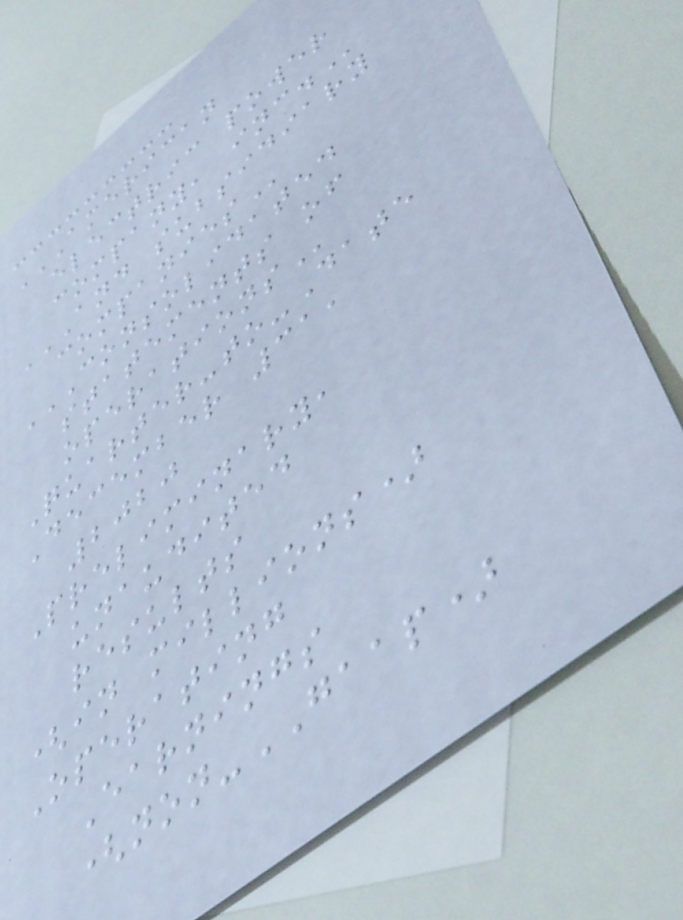AMERICAN
ELECTRIC POWER
COMPANY, INC.
AND SUBSIDIARY
COMPANIES
CONSOLIDATED
STATEMENTS OF
OPERATIONS
Quarter-to-Date
December 31,
2020
Preliminary,
unaudited
results
(in millions)
Operating
Earnings
(non-GAAP)
